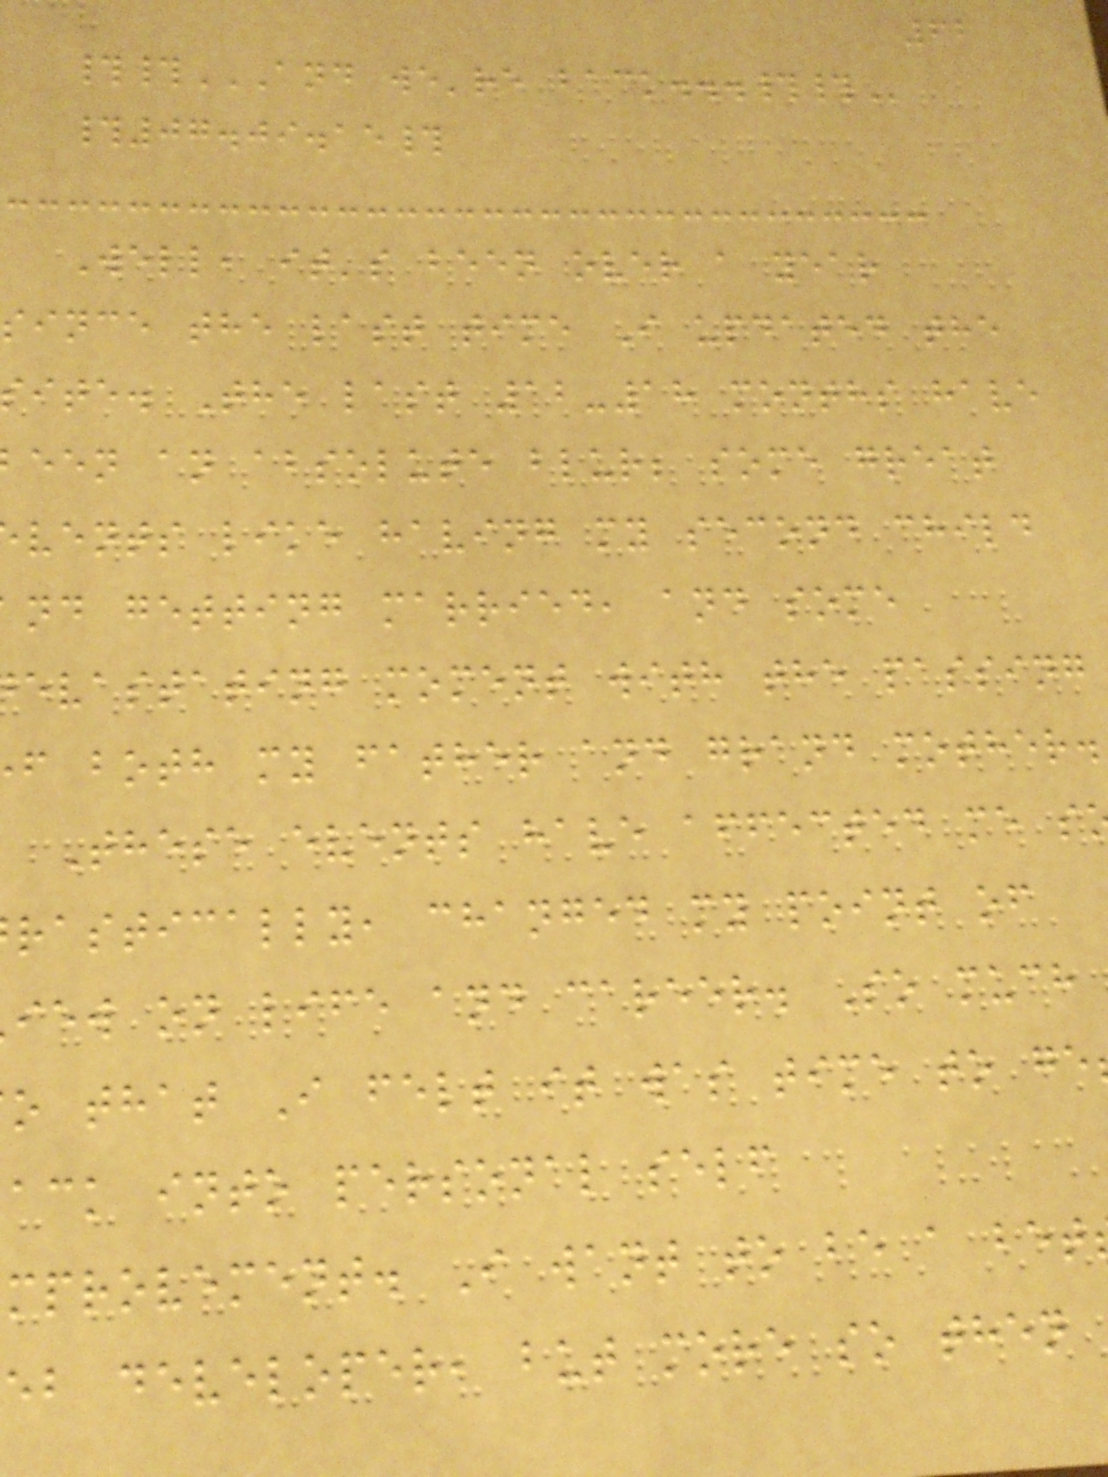62
##AND WE'RE BACK...##
#07.09.15#
Well, it's been over a year
since the last time I updated the
ite. The last 12-18 months have
een an absolute blur; some great
vents like having my second child
nd getting married, and some
evastating moment with the passing
f both my father and grand mother.
These events have affected me s
rastically, changed my point of
iew on life and career. So much
o that I felt it was time to ge
ack into personal self
mprovement. I want to be a bet
eb developer, but more so then
